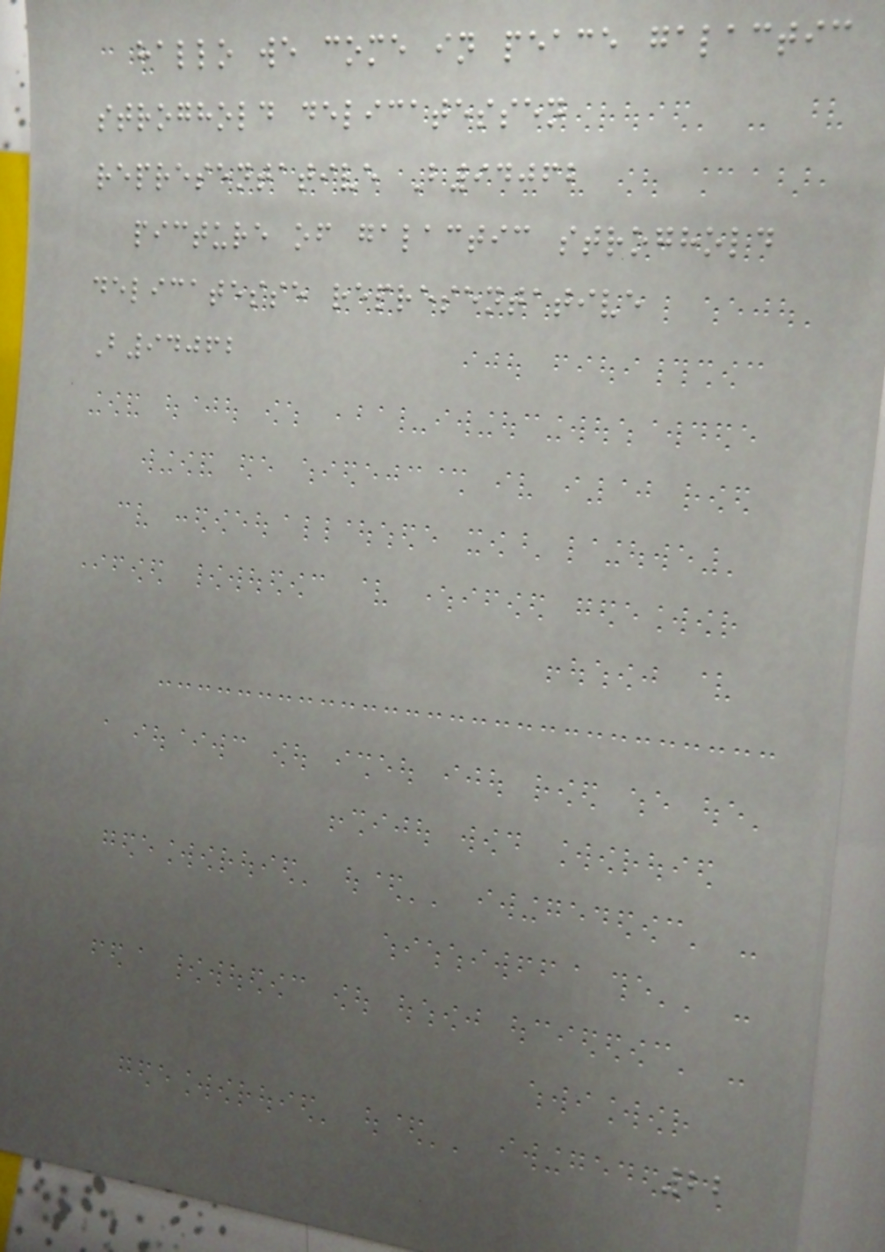hallo we come in peace galactic
stroghold delicatessen
representative B94062
picture of galactic stroghold
delicatesse representative
B94062
22
